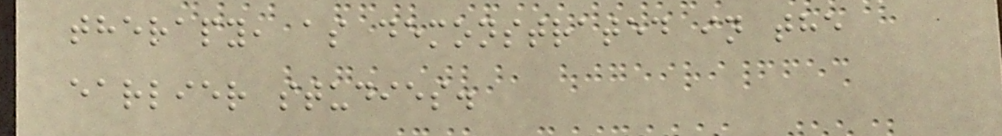therapy, as demonstrated in the
earlier studies.
